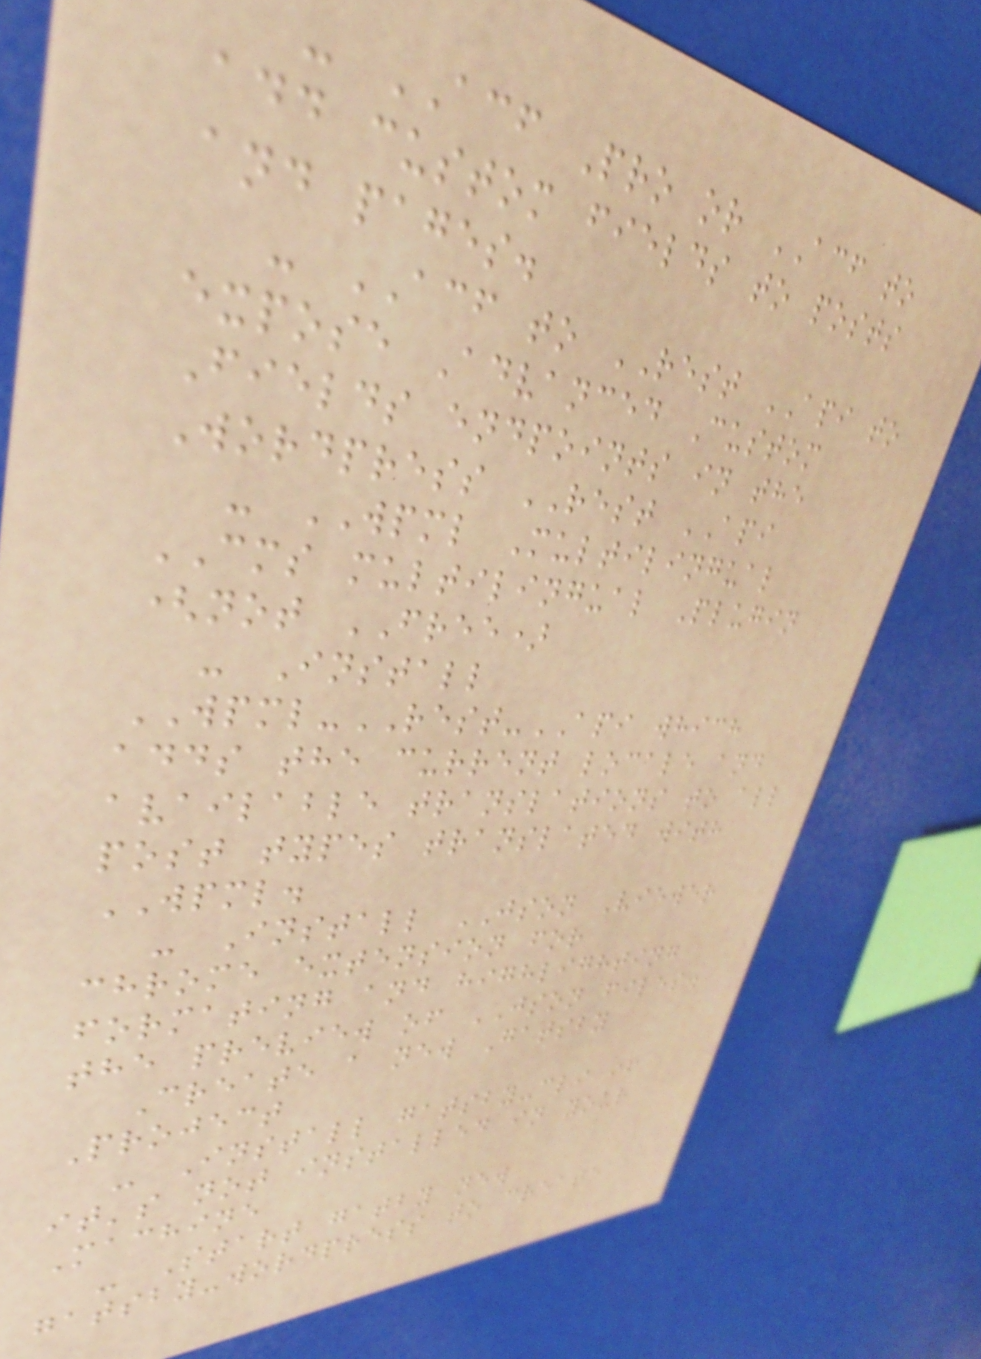- ACF Pro or ACF to
add custom fields to posts
and pages.
- ACF to REST API to
expose Advanced Custom
Fields endpoints in the
Wordpress REST API
- WPML Multilingual
CMS multilingual Plugin
(not FREE)
- Install
WPML-REST-API which
adds the current locale and
available translations to all
post types translated with
WPML.
- Install JSON Viewer
chrome extension for
formating and highlighting
the preview of JSON files.
Create a new Gatsby
Project
- Install gatsby-cli if
it's not installed in your
Machine
- Start gatby new
gatsby-wordpress to create a
